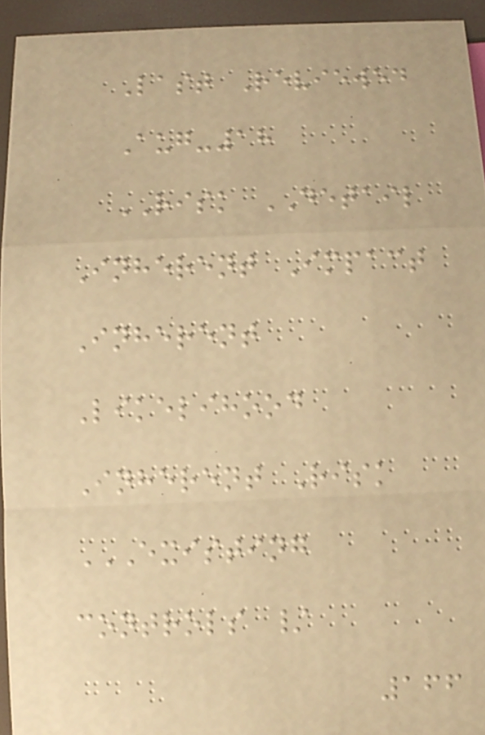Last Reviewed
Aug-18
RISK DETAIL
Inherent Impact
Inherent
Likelihood
Inherent Risk
EXISTING
CONTROLS /
166
